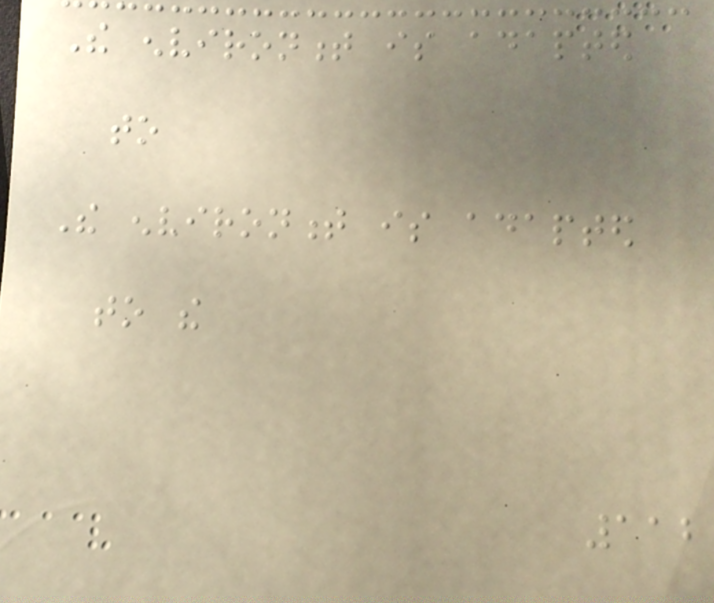The environment is adapted
to
The environment is adapted
to the
112
